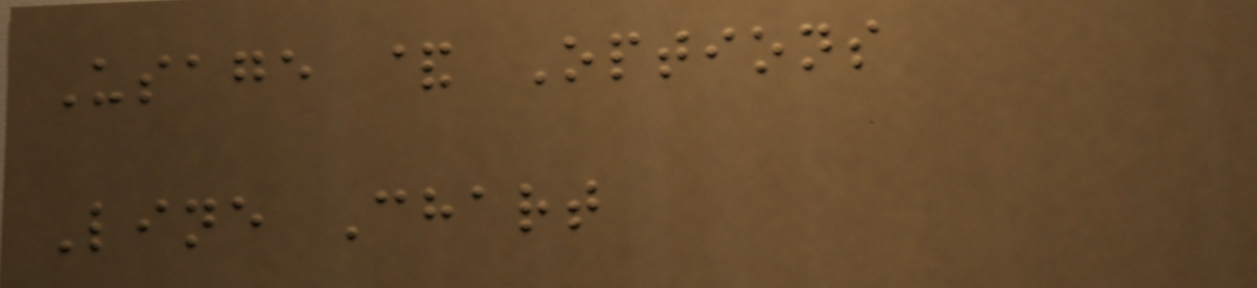Usage & Options
Line Chart
